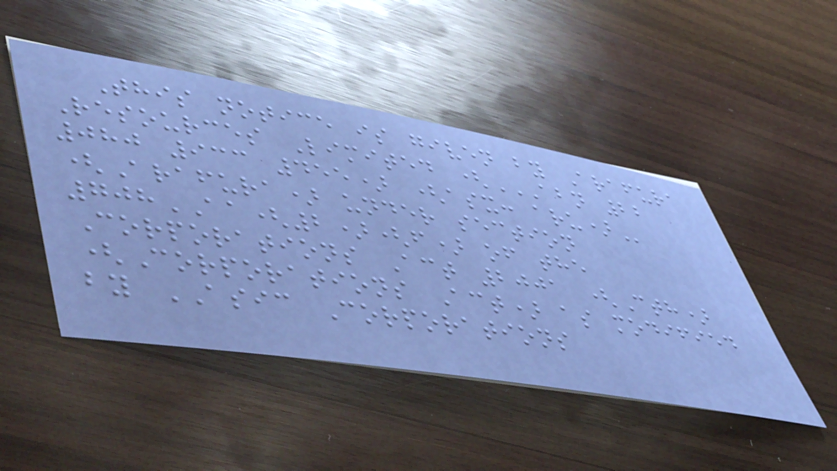This notice is given by Arafura
Resources Limited (ABN 22
080 933 455) (ASX: ARU)
(Arafura) under section
708AA(2)(f) of the
Corporations Act 2001 (Cth)
(Corporations Act) as modified
by ASIC Corporations
